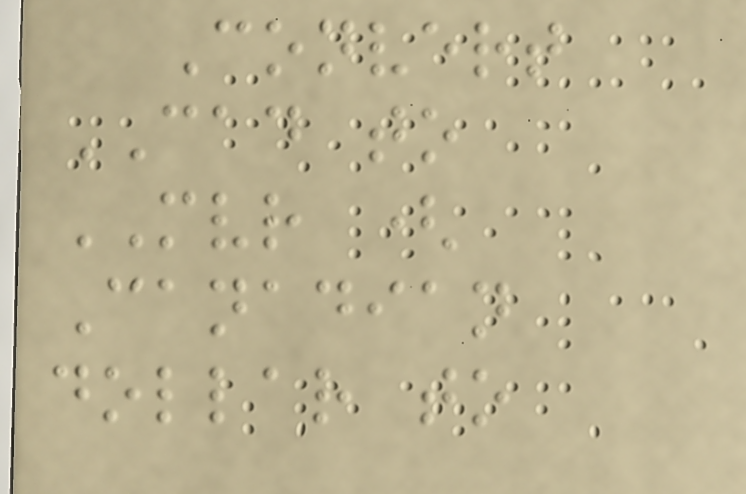Convert
CAD to
MVR (
Canadian
dollar to
